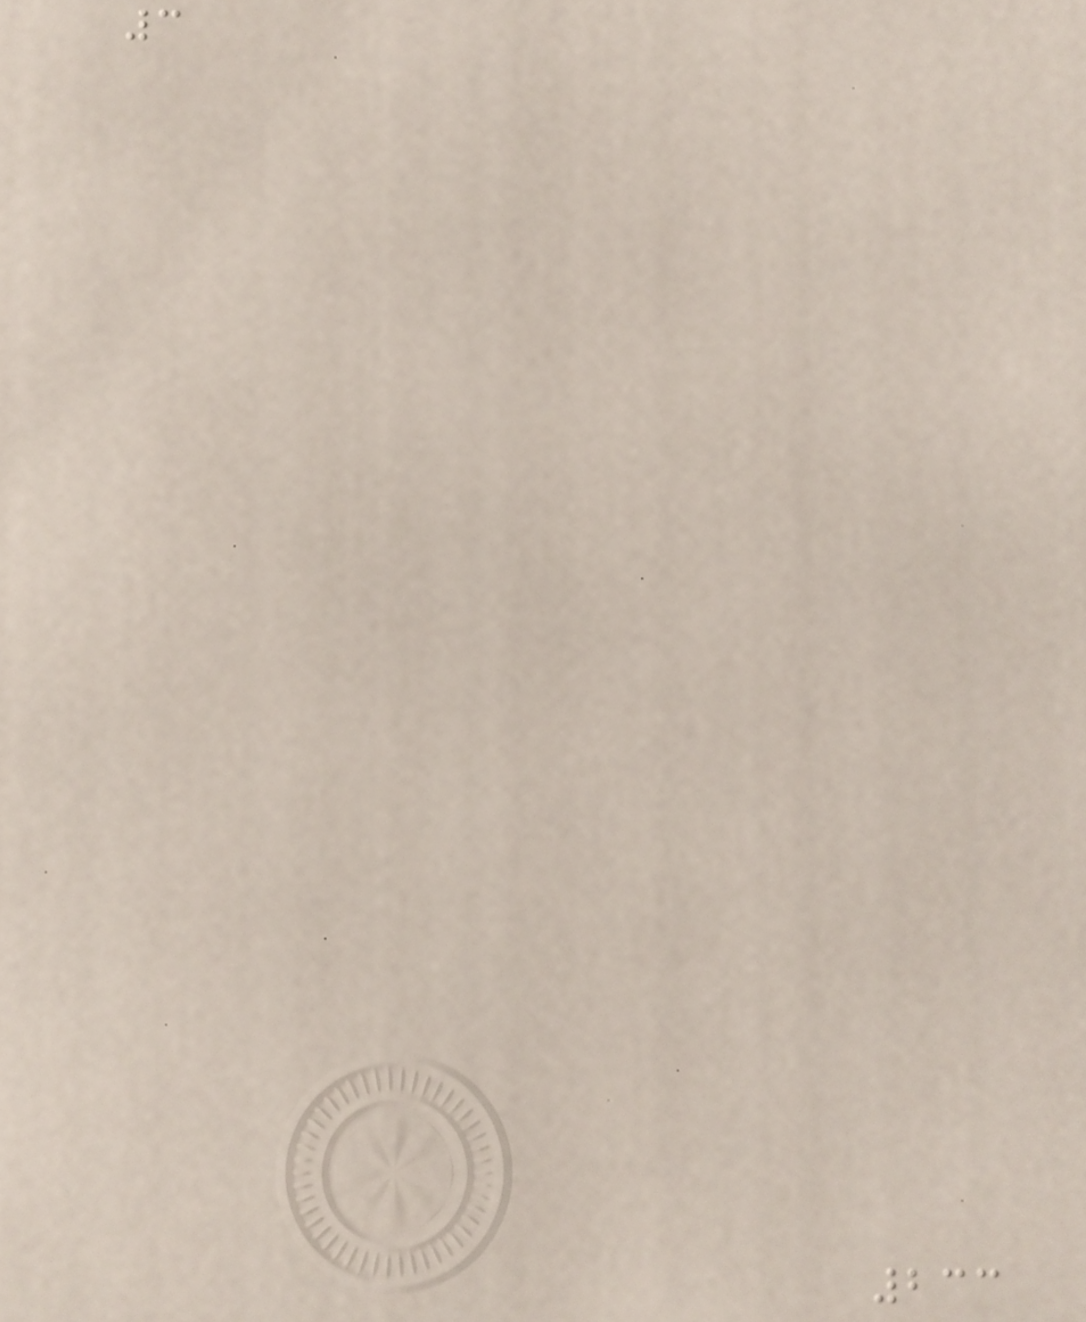3
233
